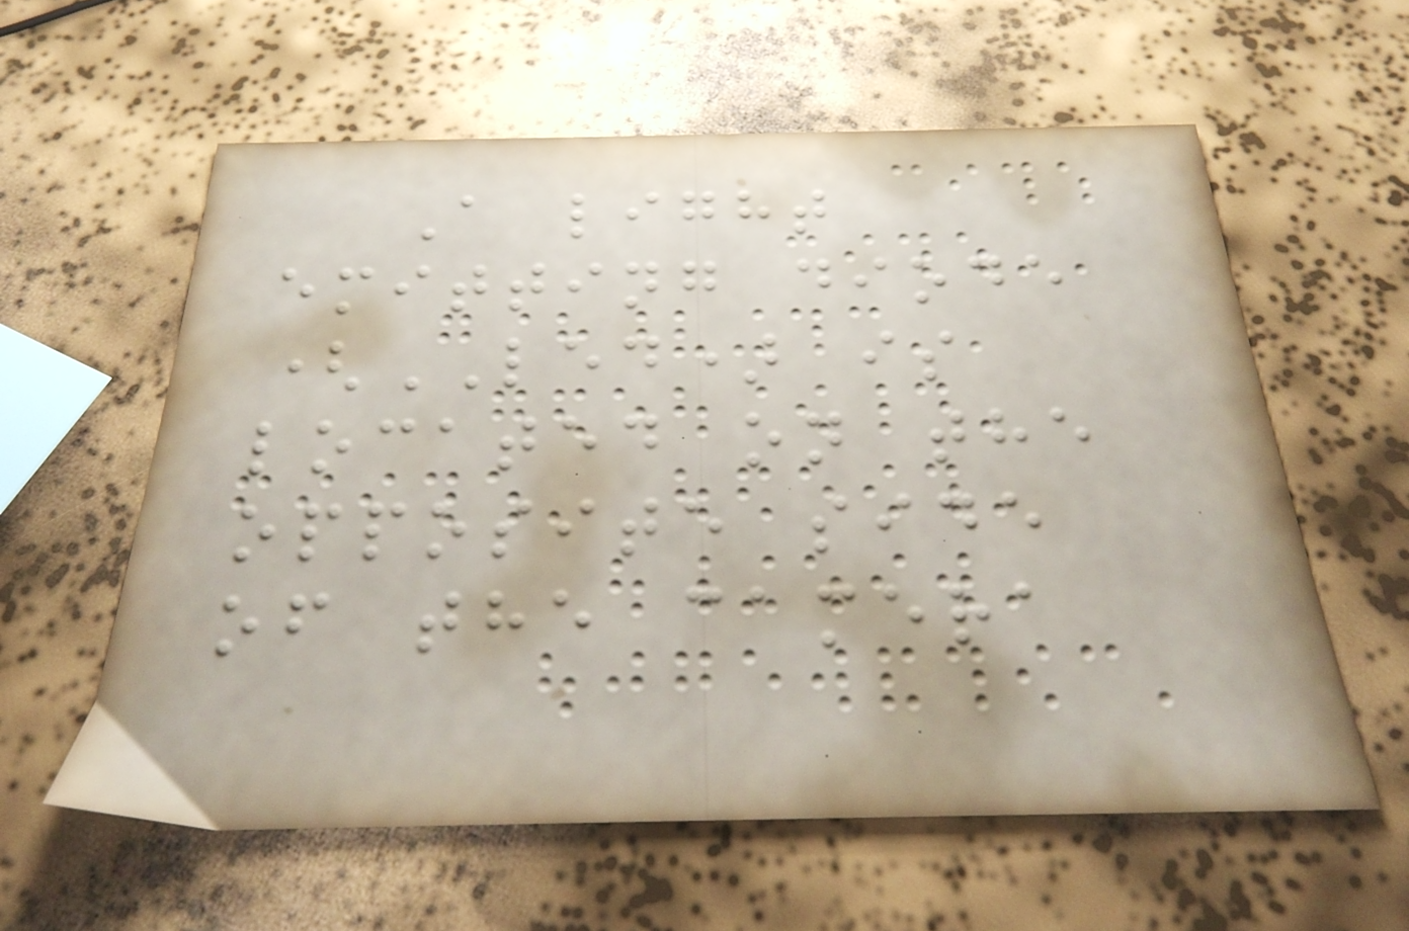A light
emitting diode
(LED) is
located on the
opposite side
of the camera
